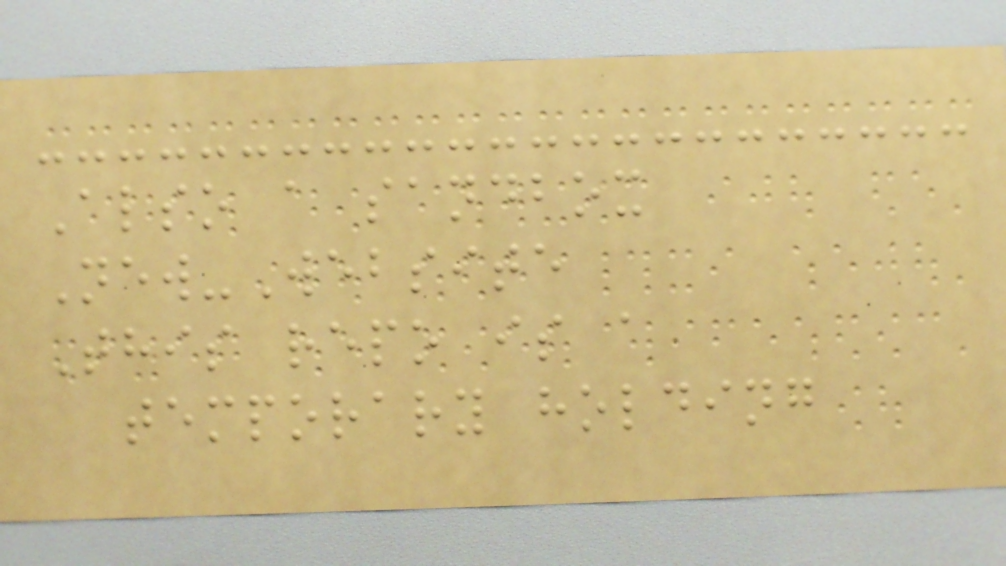Also a sandbox
New-Website
This repo is a
temporary holding
